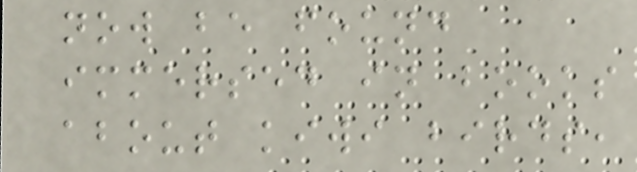now be found
immersed in books
about kiwi birds,
